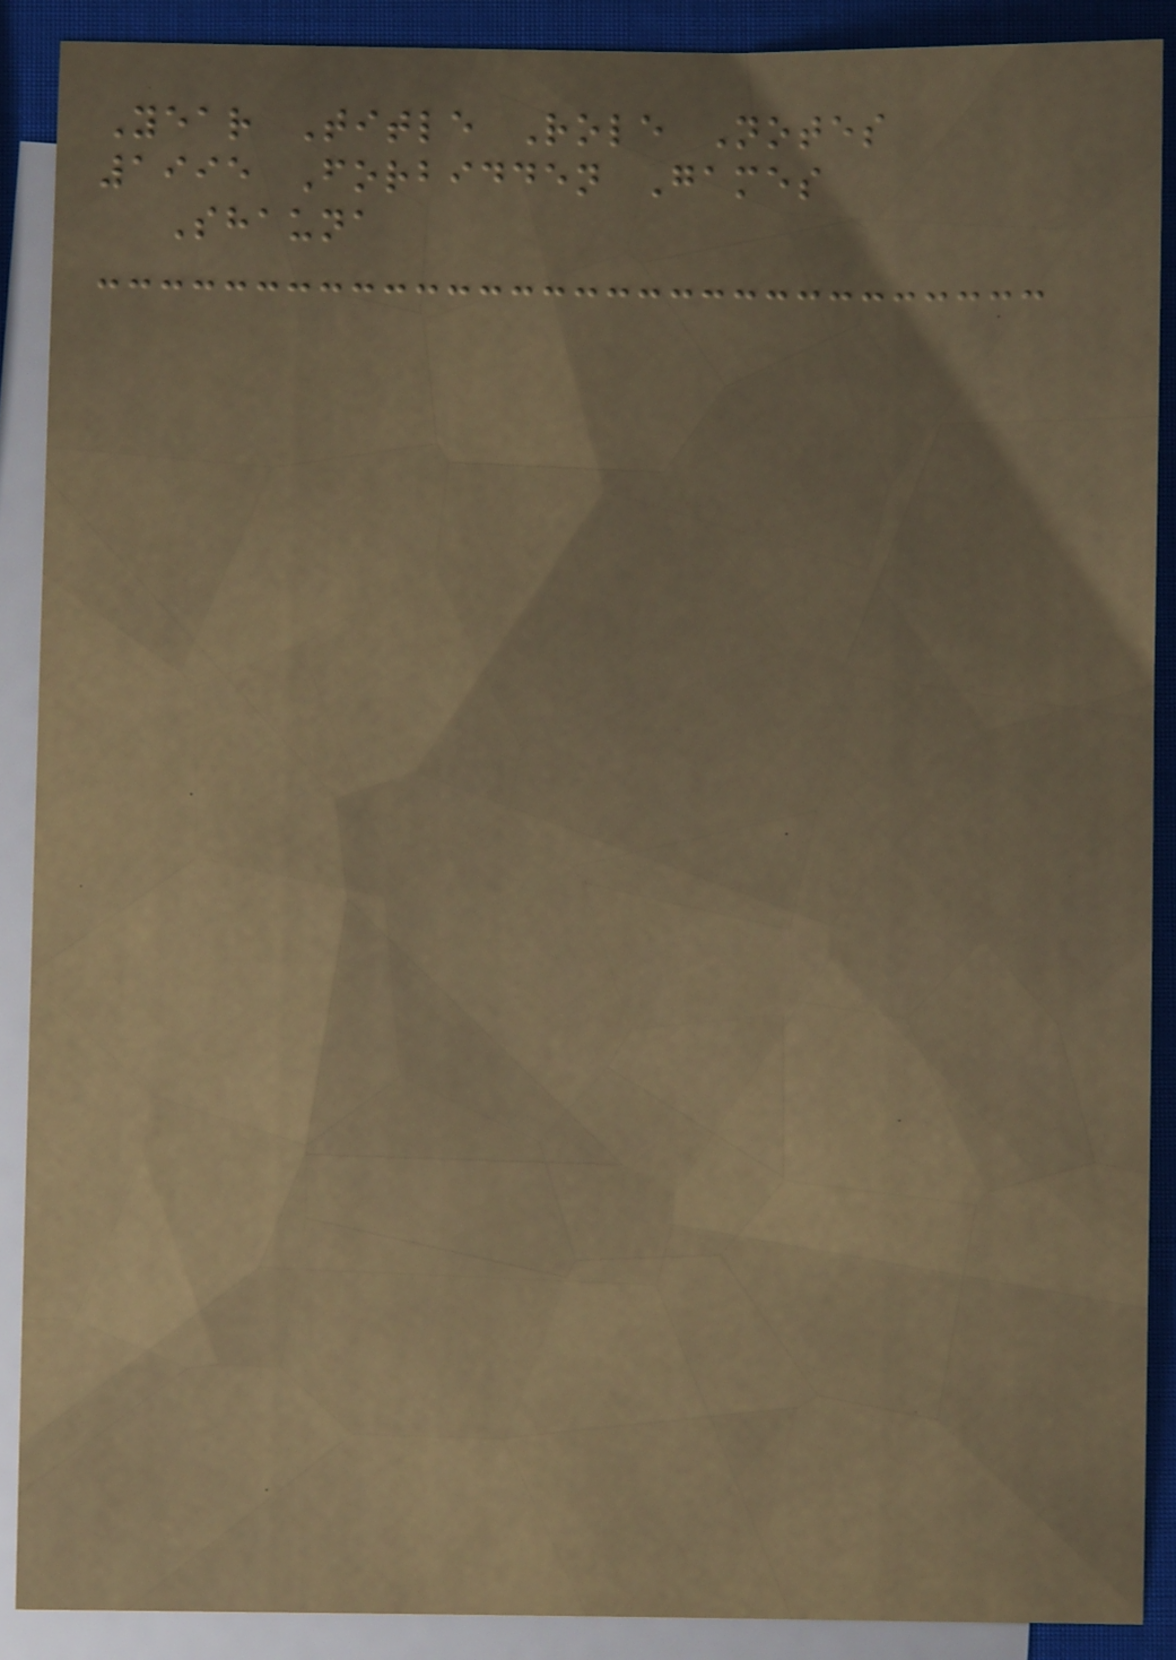Year Title Role Notes
1995 Forbidden Games
Shauna
